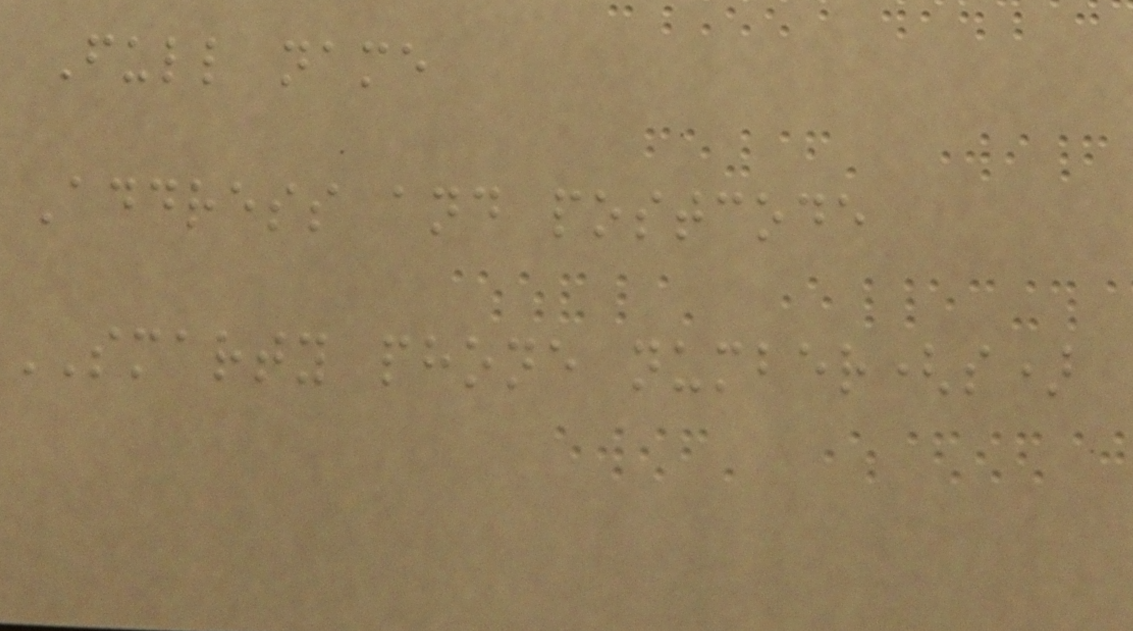Full name
Address and postcode
SMARTY phone number(s)
